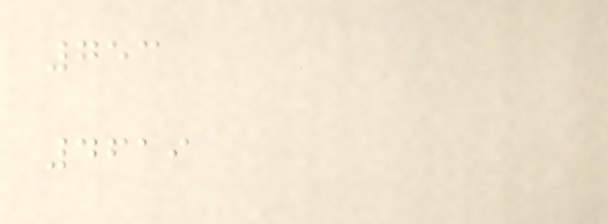753
4619
